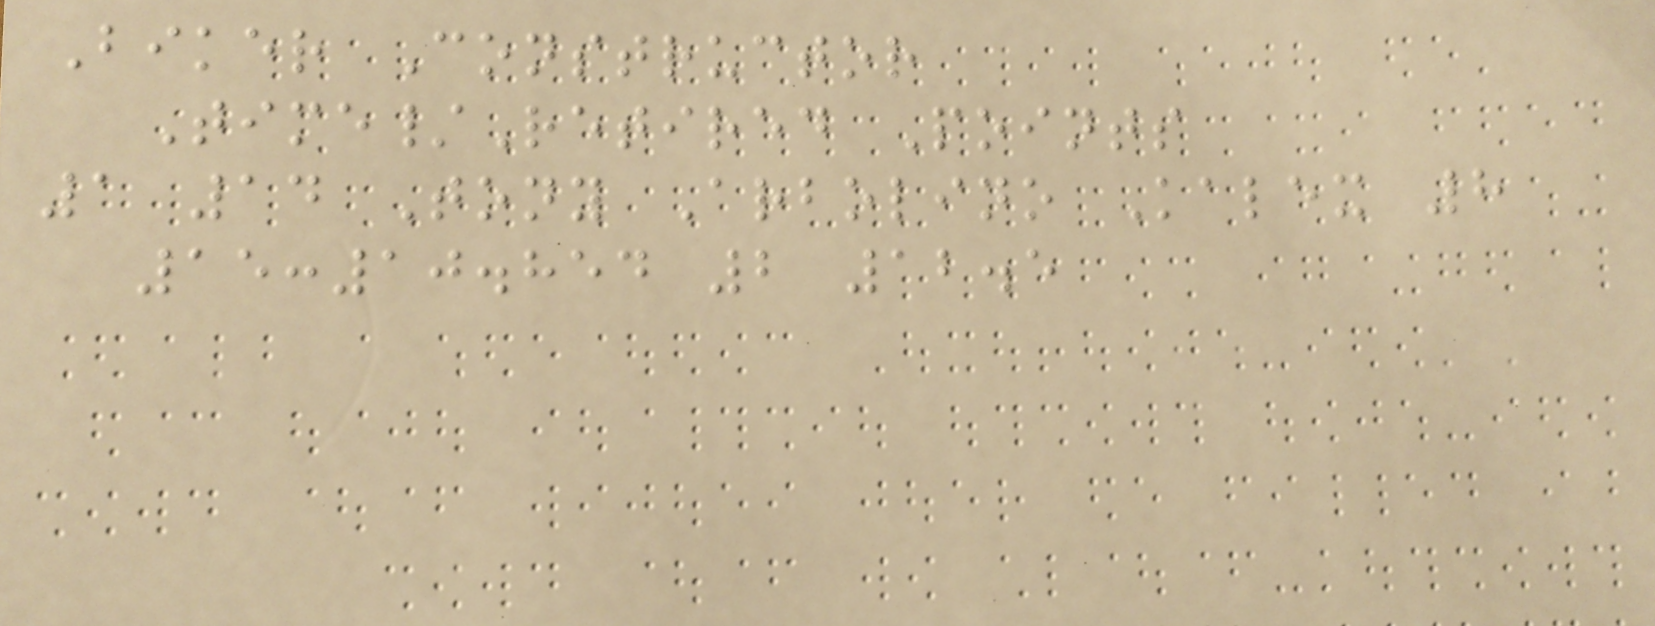Biker Constructor
Time/Retired Points
1 14 Tony Arbolino Kalex 8
15:10.854 2 12.5
